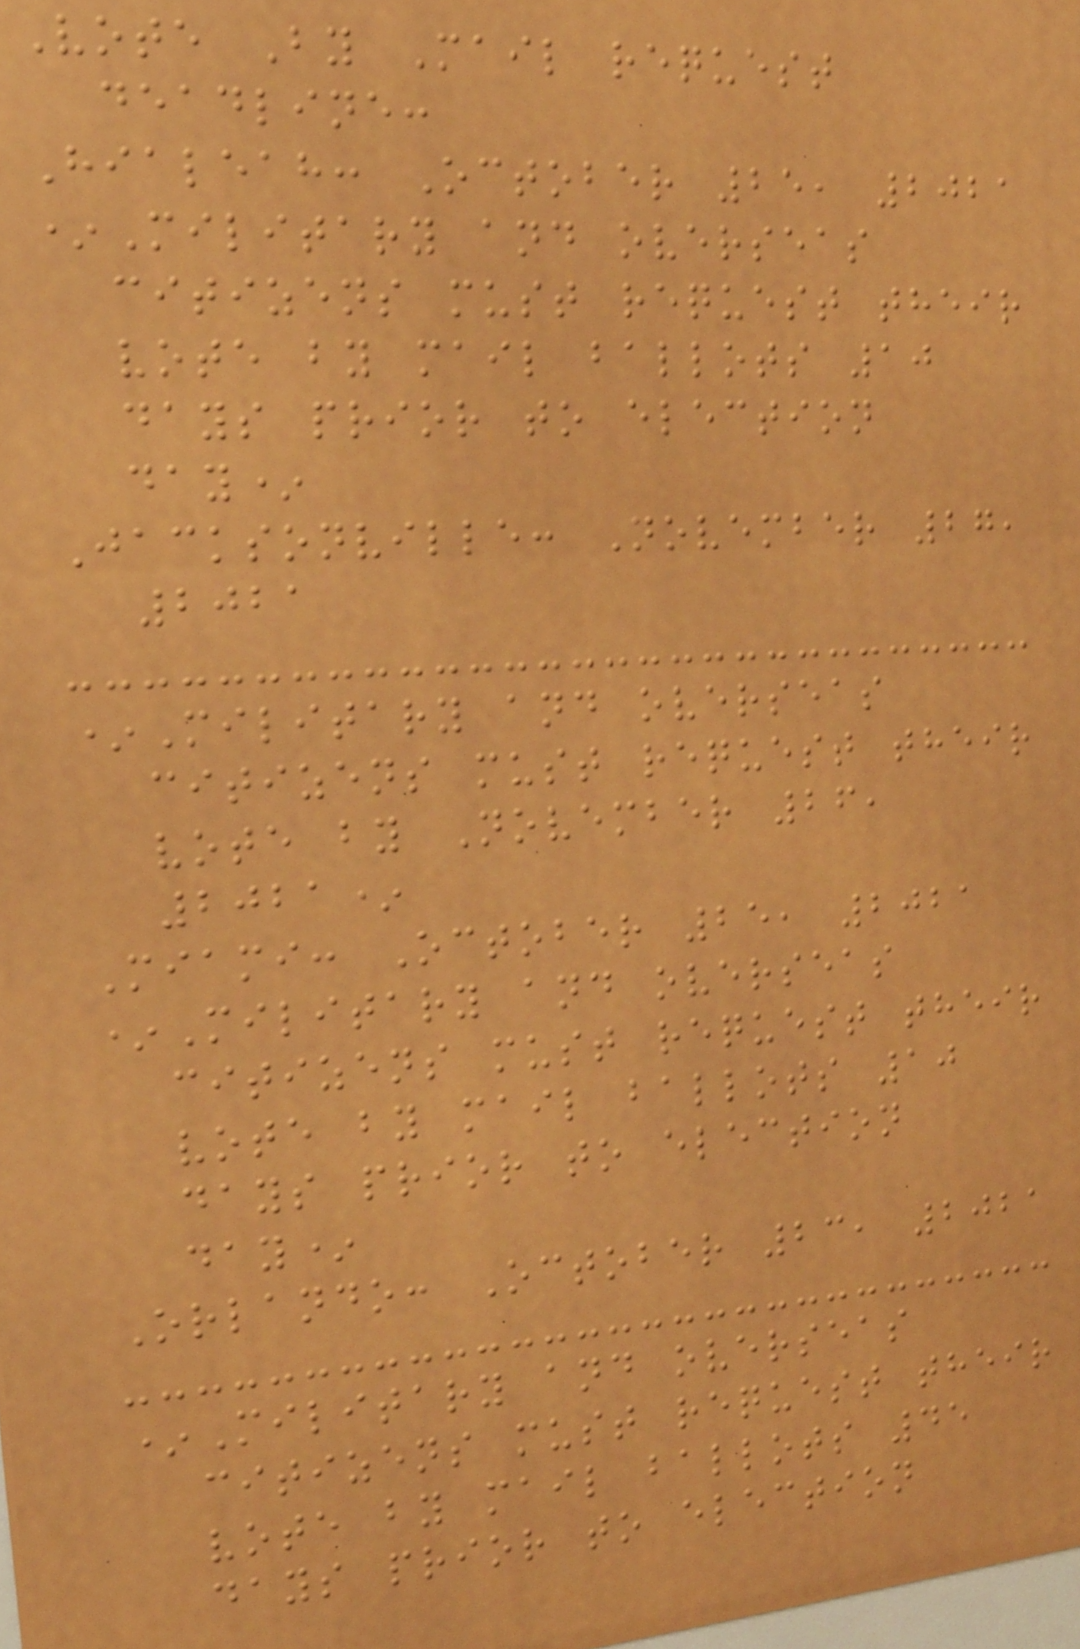Vote By Mail request
deadline:
Hialeah: October 25, 2021
*Military and overseas
citizens must request their
vote by mail ballots 10
days prior to election
day*
Jacksonville: November 27,
2021
*Military and overseas
citizens must request their
vote by November 26,
2021*
Miami: October 25, 2021
*Military and overseas
citizens must request their
vote by mail ballots 10
days prior to election
day*
Orlando: October 23, 2021
*Military and overseas
citizens must request their
vote by mail ballots 45
days prior to election
